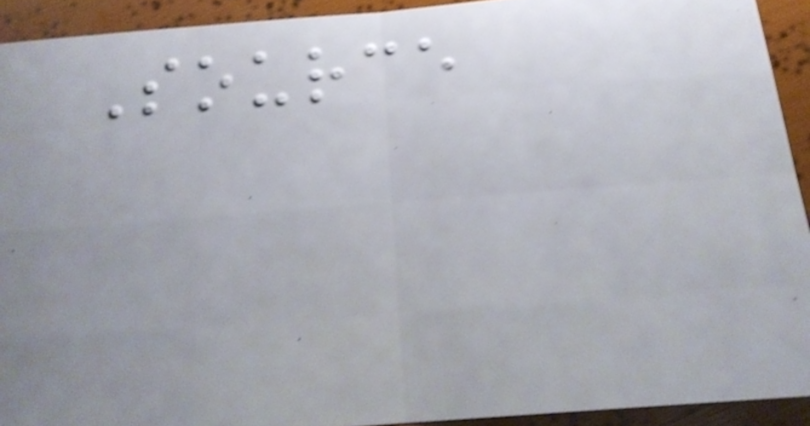Source
